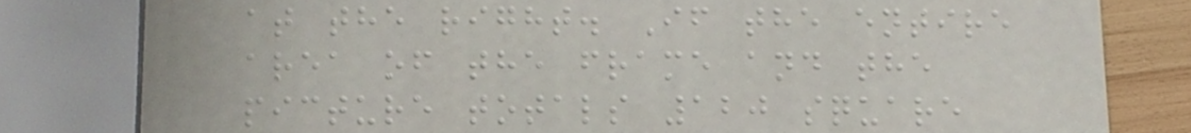at the right. If the entire
area of the frame and the
picture totals 120 square
